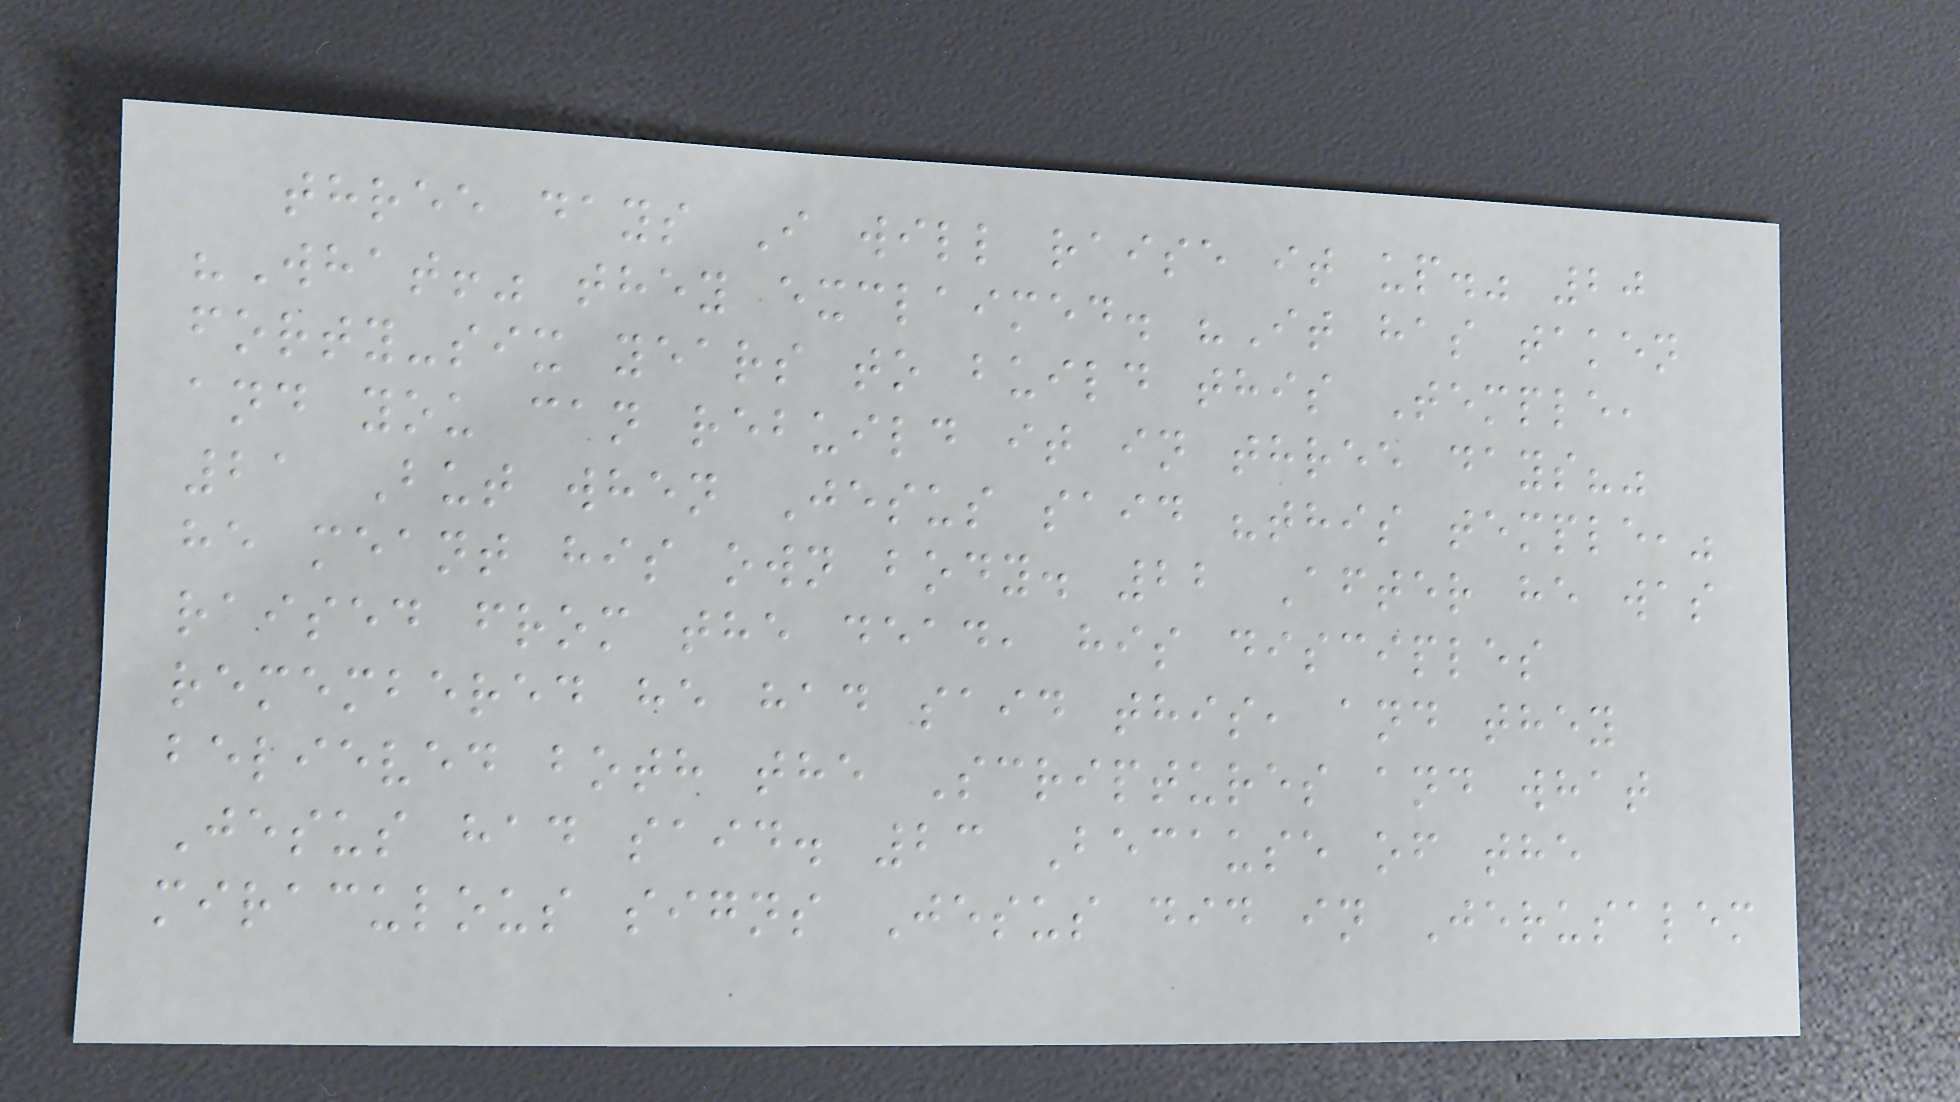three days I will raise it up." 20
"What!" they exclaimed. "It has taken
forty-six years to build this Temple,
and you can rebuild it in three days?"
21 But when Jesus said "this temple,"
he meant his own body. 22 After he was
raised from the dead, his disciples
remembered he had said this, and they
believed both the Scriptures and what
Jesus had said. 23 Because of the
miraculous signs Jesus did in Jerusalem
